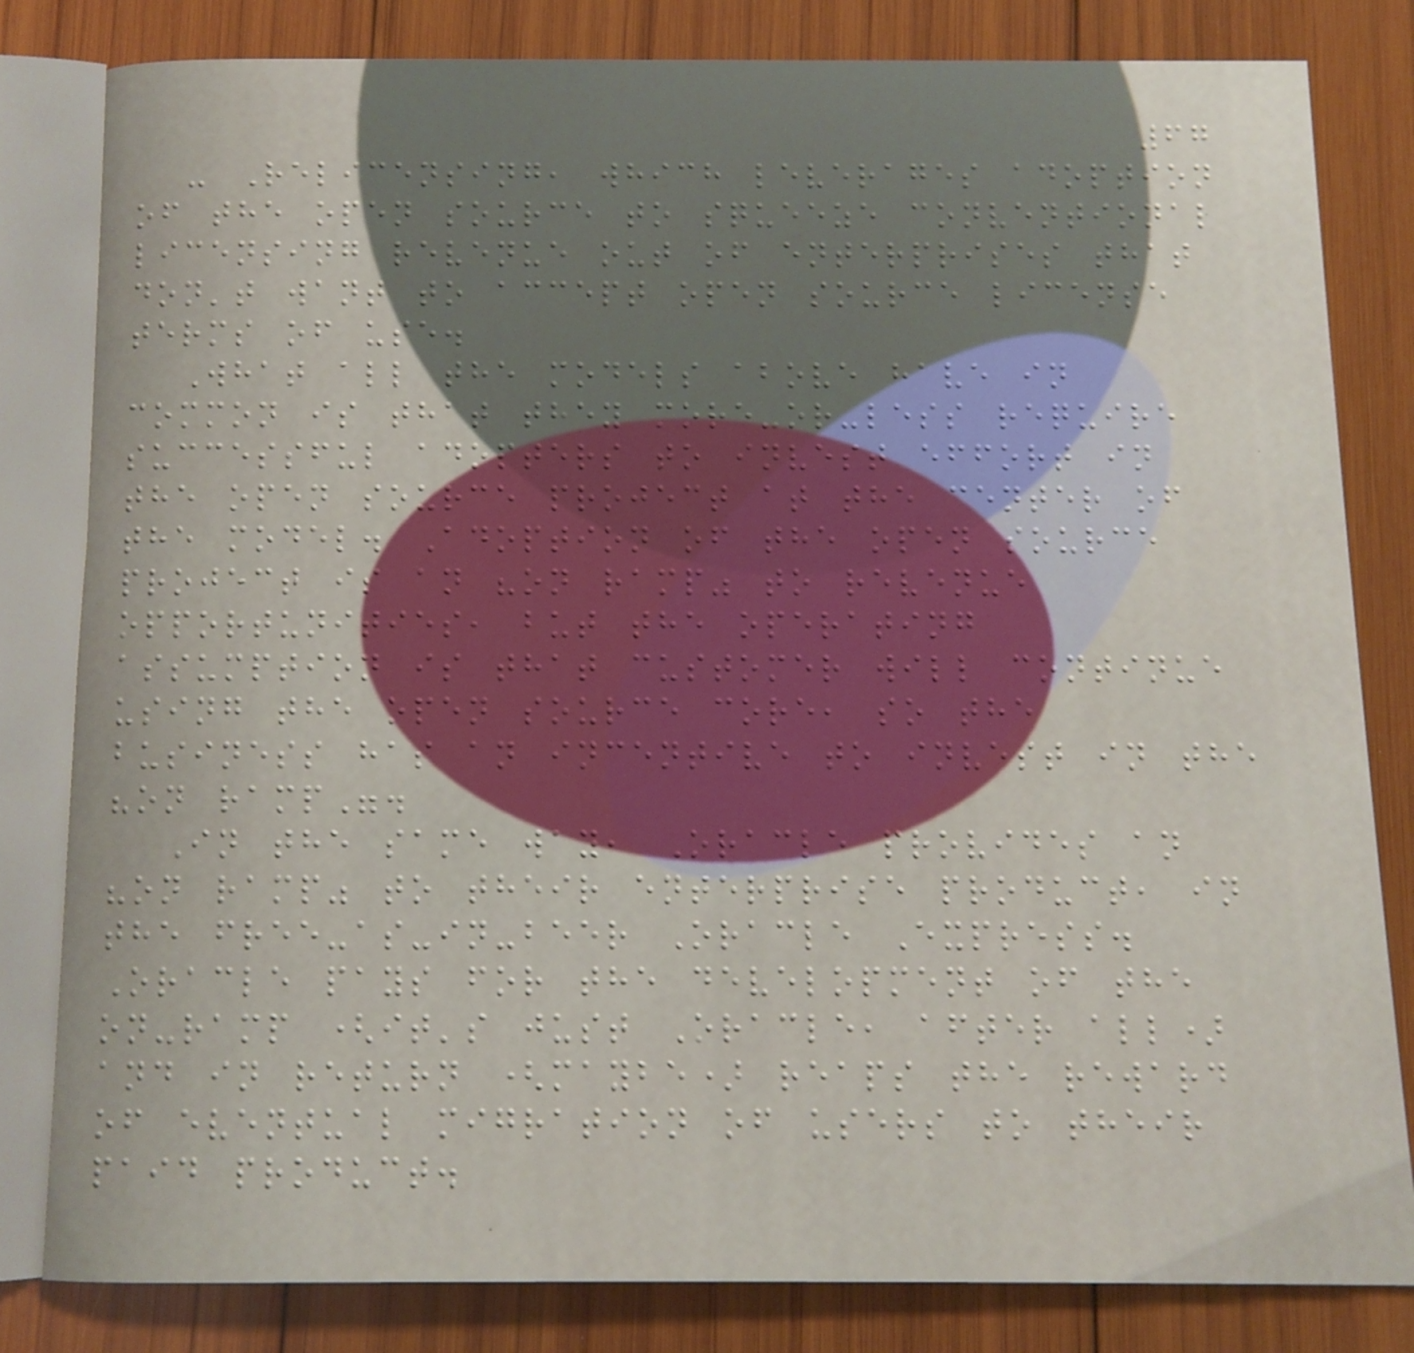67
- Relicensing, which leverages adoption
of the open source to squeeze conventional
licensing revenue out of enterprises that
don't want to accept open source license
terms of use.
What all the models above have in
common is that they more-or-less require
successful adopters to invest effort in
the open source project at the center of
the model. Adoption of the open source
project is an "on ramp" to revenue
opportunities, but the operating
assumption is that customer will continue
using the open source core, so the
business has an incentive to invest in the
"on ramp".
In the same way, Oracle provides an
"on ramp" to their enterprise product, in
the free-as-in-beer Oracle Express.
Oracle pays for the development of the
on-ramp (it's just Oracle, after all)
and in return (maybe) reaps the reward
of eventual migration of users to their
paid product.
